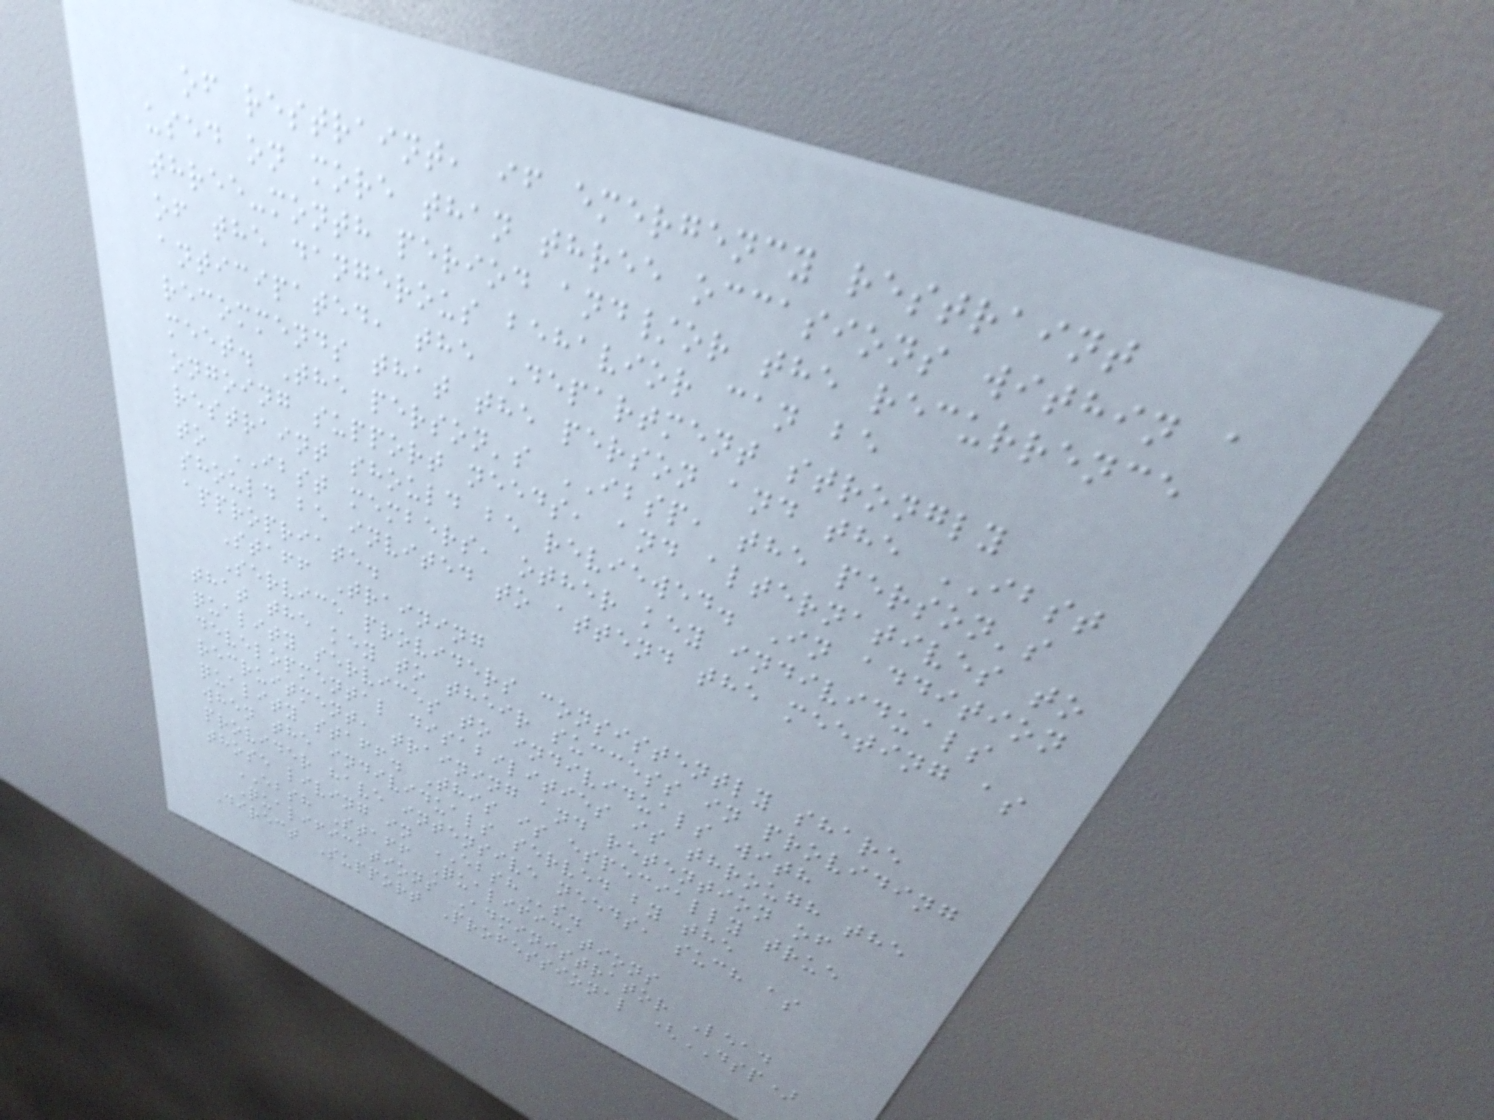of restraint, if emergency restraint
used on more than three occasions within a
three-month period and/or the recurrence
of the dangerous behavior can be
anticipated, the Department strongly
recommends that the person and the IBST
meet. The person's IBSP, the person's
ongoing support needs, and alternatives to
restraint should be reviewed. In addition
to IBST members, other key individuals
should be invited to attend the meeting as
appropriate.
Staff Training
Service providers consistently share
that the key to their success in providing
quality services to individuals with
developmental disabilities is through the
recruitment, training and retention of
quality staff. This is especially true
when the individuals served by the
provider have intensive needs, such as
those living in EBSHs.
EBSH Staff Qualifications
Qualifications Administrator Lead
Direct Support Professional (DSP)
